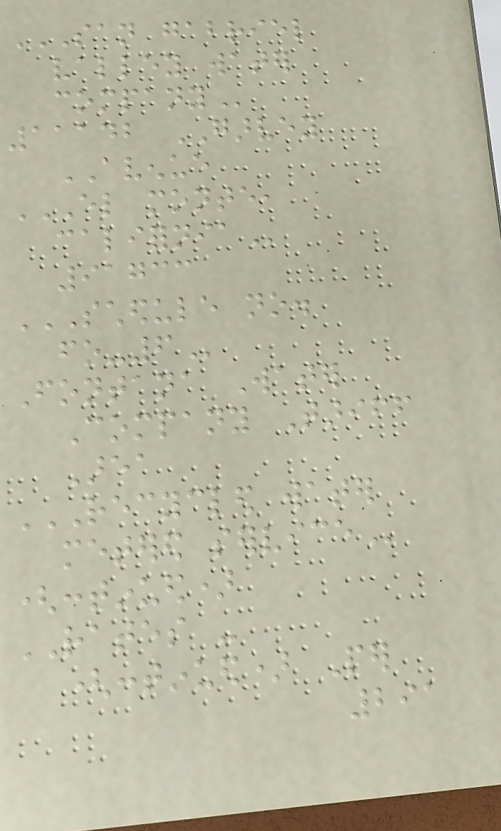SAN GABRIEL
VALLEY WATER
COMPANY
11142 GARVEY
AVENUE
EL MONTE,
CALIFORNIA
91733
SCHEDULE NO.
FO-6
Fontana Water
Company Tariff
Area
RECYCLED WATER
METERED SERVICE
(continued)
RATES -
(continued) Per
291
